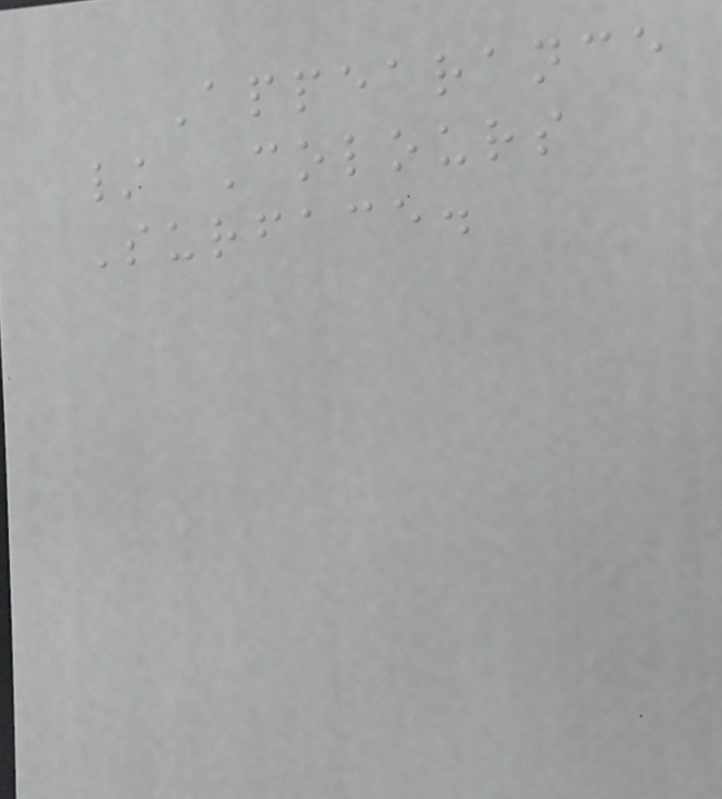Appearance
/ Colours
Surface.
